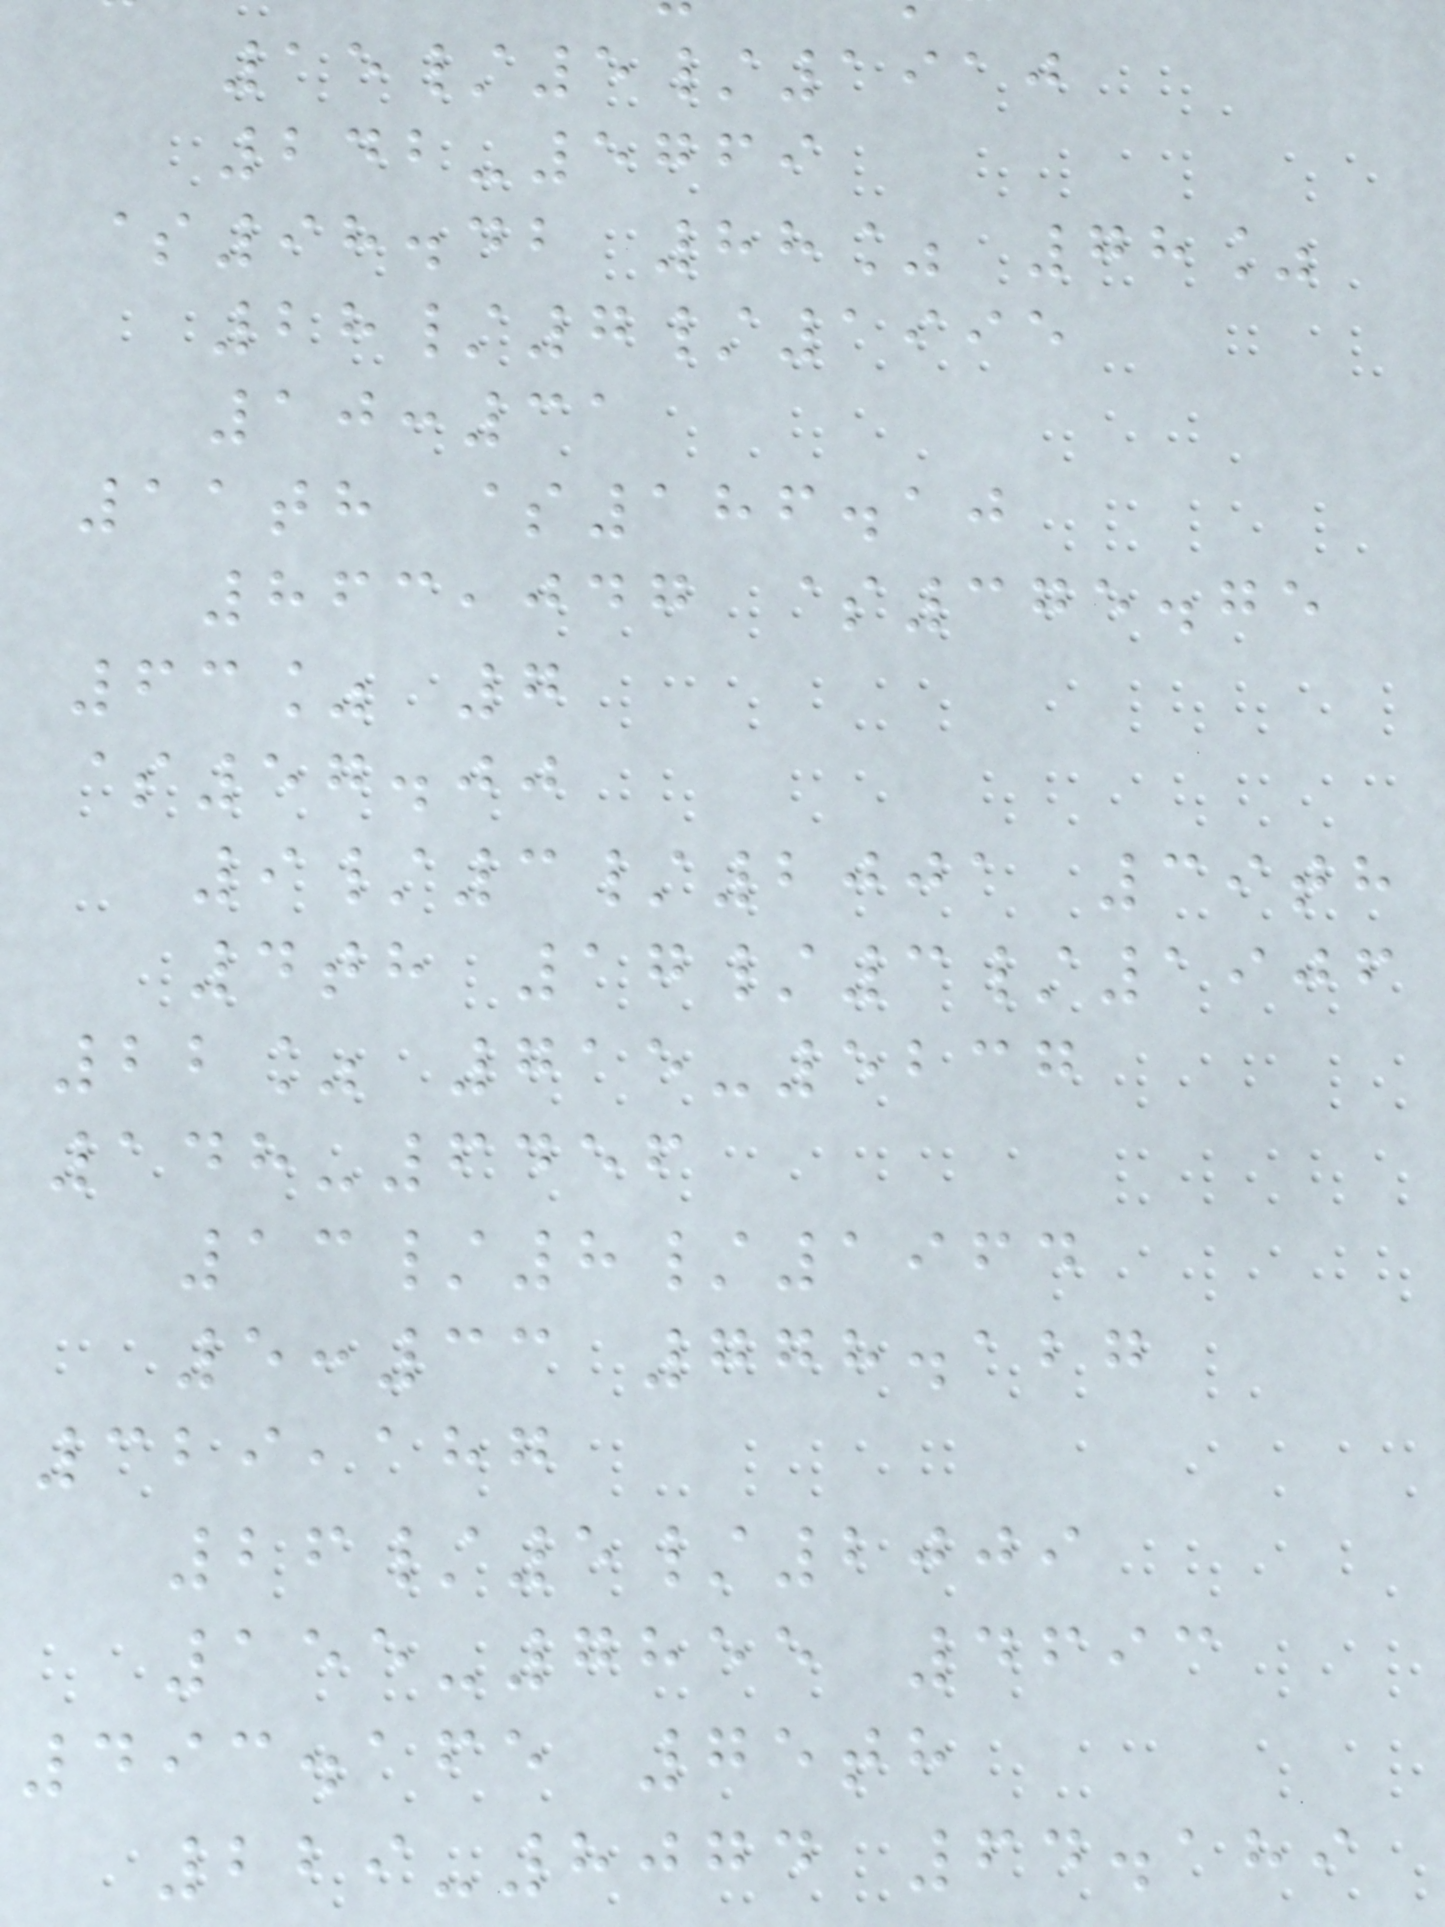15/5/1910
242-5769
$98.42 88% 78%
28/7/1995
10:31
11th $186.10
863,047 $375.75
63% 7
$57.00
9/3/2001 39th
4th 17/3/1906
22% 715-5237
148-6456
13/8/1964
5:33 778.127
329,187
26/5/2009
155-7855 4693
493.165 75th
229-8074 64.189
